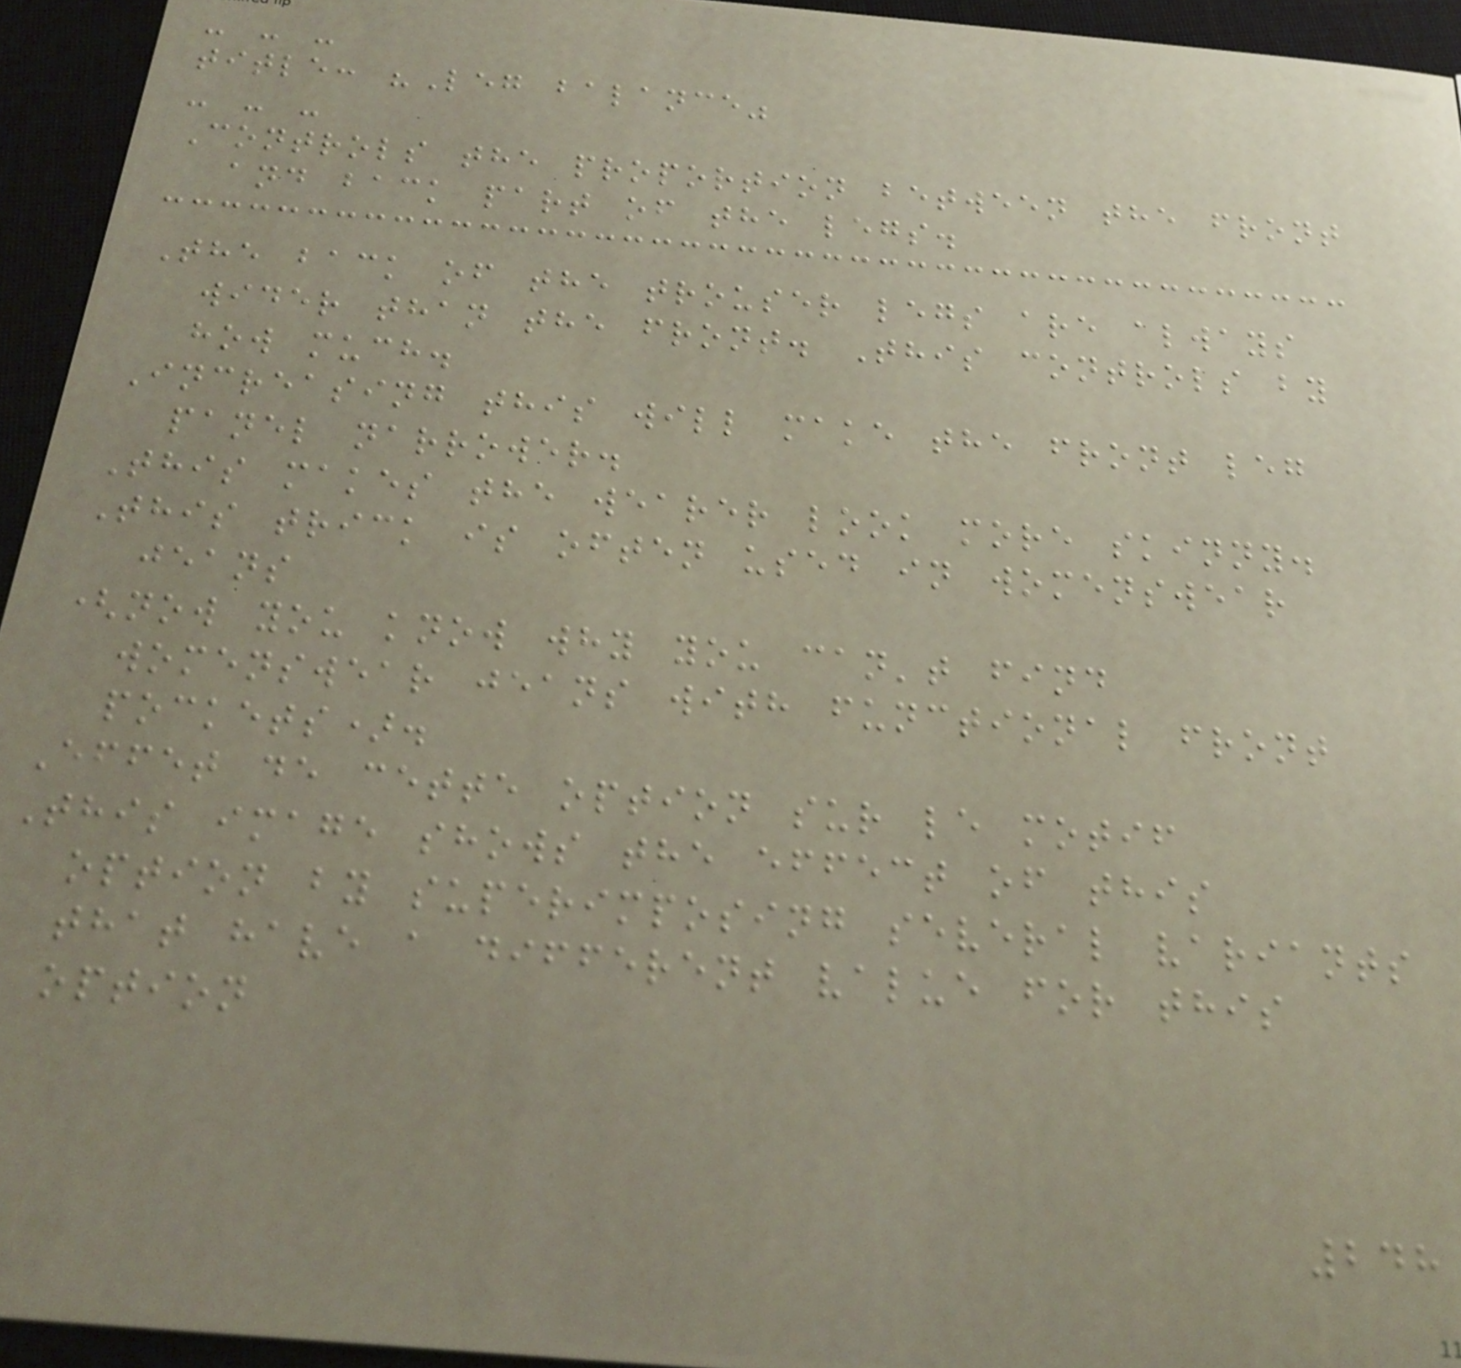- - -
title: "Leg balance"
- - -
Controls the proportion between the front
and back part of the legs.
The back of the trouser legs are always
wider than the front. This controls by
how much.
Increasing this will make the front leg
panel narrower.
This makes the wearer look more skinny.
This trick is often used in womenswear
jeans
(now you know why you can't find
womenswear jeans with functional front
pockets).
Effet de cette option sur le motif
This image shows the effect of this
option by superimposing several variants
that have a different value for this
option
248
